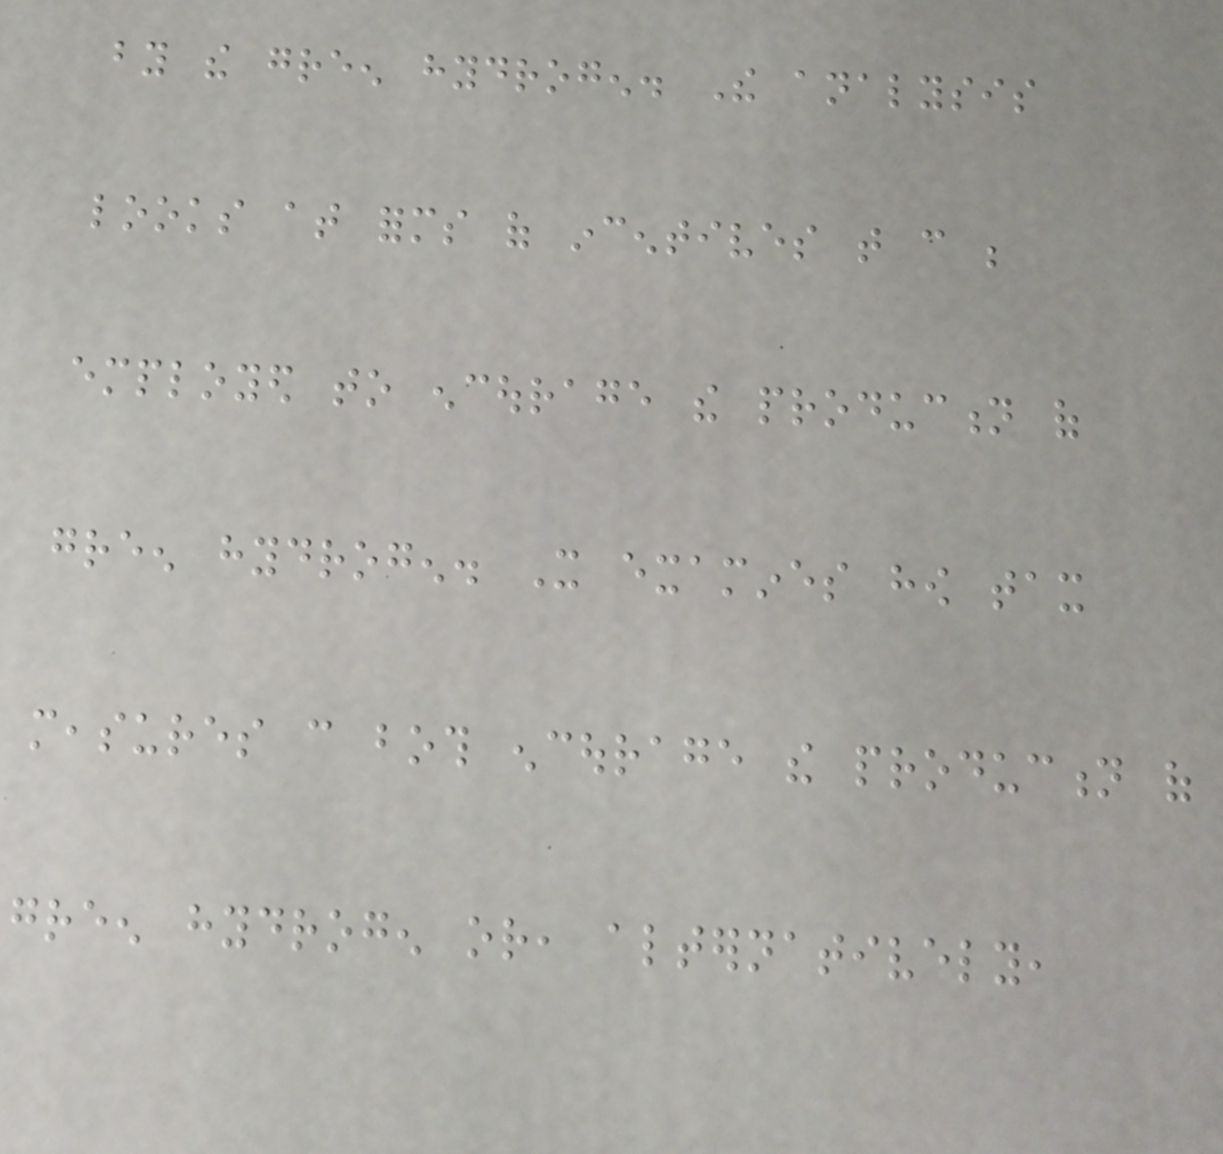by the green hydrogen. The analysis
looks at forms of incentives that can be
employed to encourage the production of
green hydrogen. It examines how tax
measures can both encourage the production of
green hydrogen or, alternatively,
